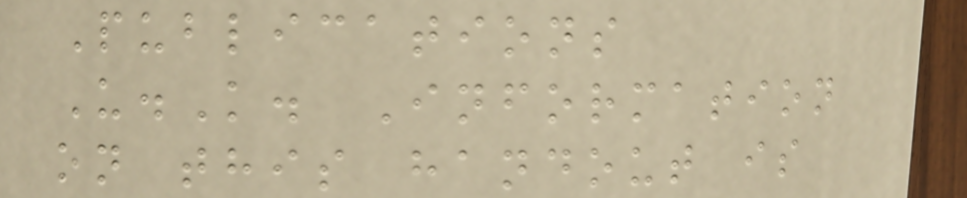Publications
U.K. Information
on this handout is
